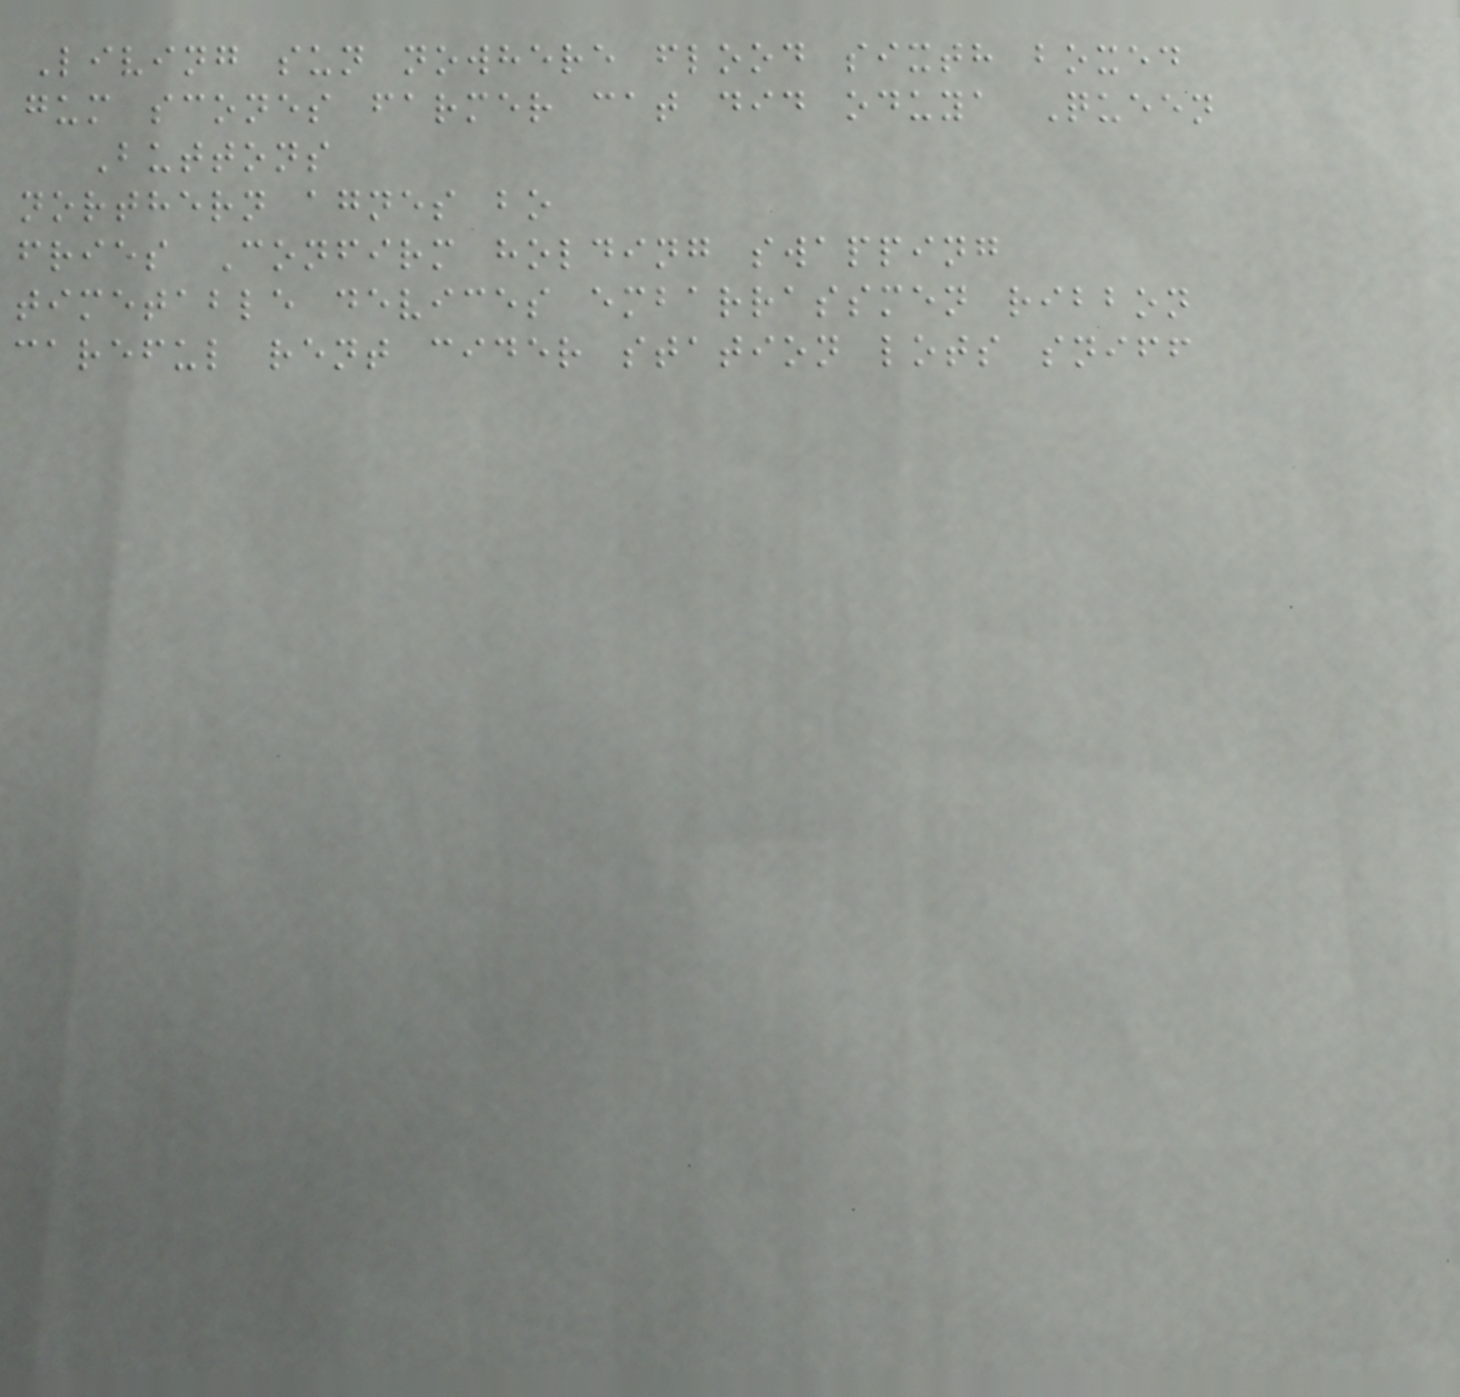Living sun nowhere flood sixth boxed
gum scones farmer cat did oduya Queen
Buttons
northern agnes bo
fries Confirm holding swapping
timetable devices embarrassmen ribbon
careful rent cider station lots sniff
